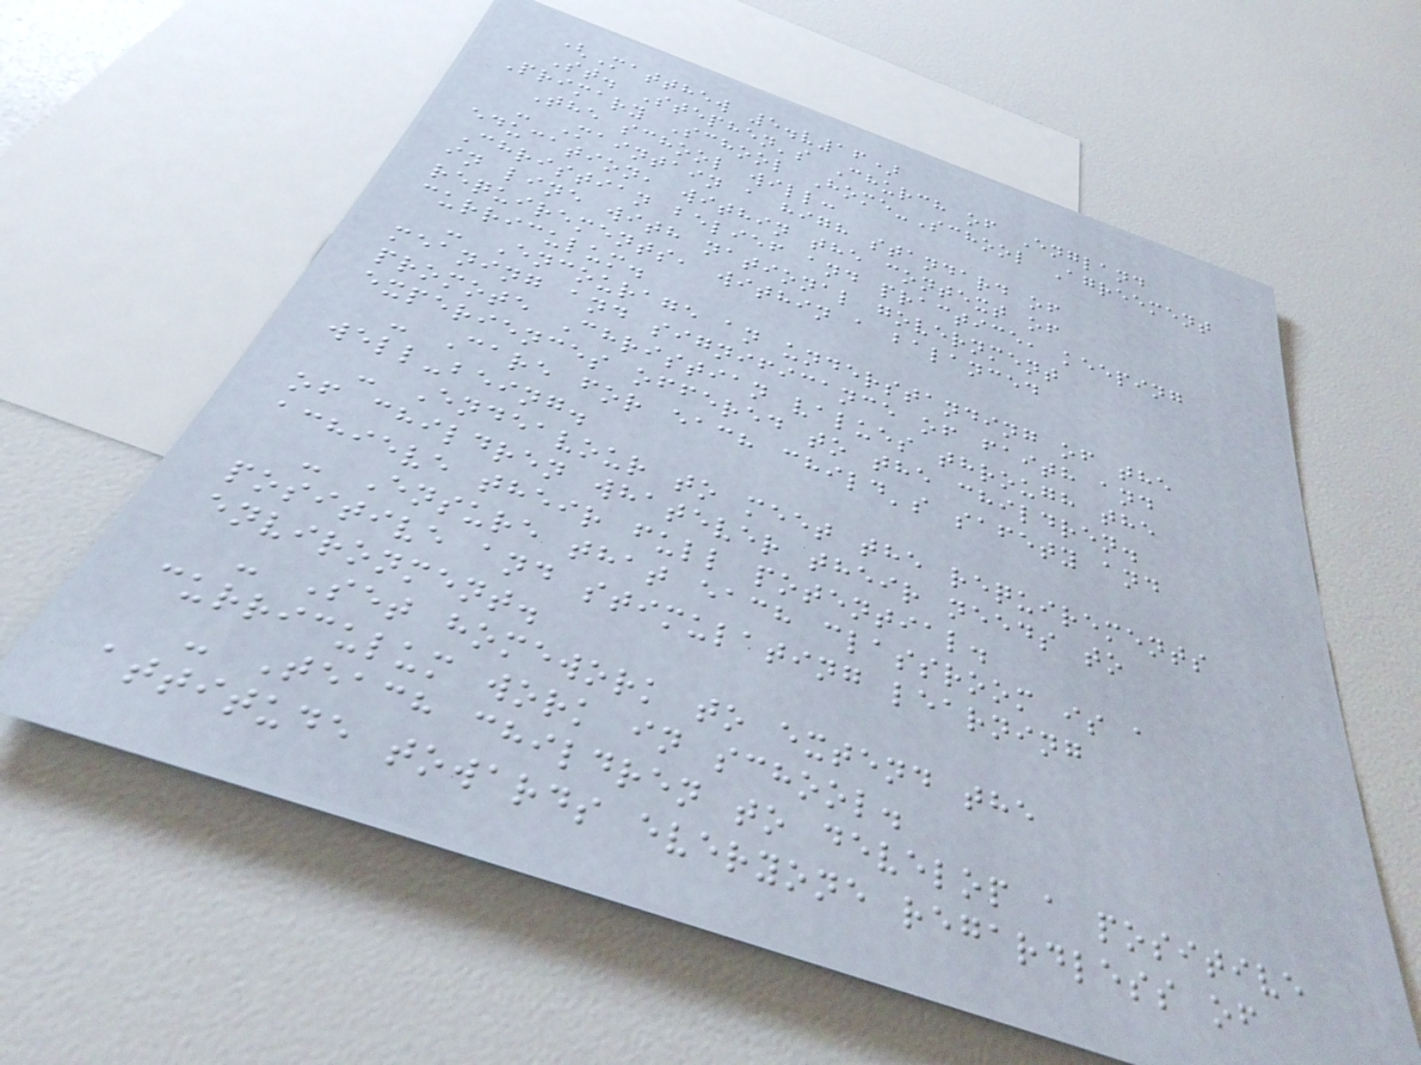(Matthew 5.v16)
St. Stephen's Church of England
Primary School Home-School Agreement
The school will:
- Maintain a high standard of
education, within the context of
Christian belief and practice, keeping
in line with national government
requirements, within a balanced
curriculum.
- Encourage an understanding of the
meaning and significance of faith and
promote Christian values through the
experiences offered to the children.
- Care for each child's safety and
well-being.
- Endeavour to meet the requirements
of children whatever their needs to
achieve their full potential.
- Ensure that each classroom is a
positive and stimulating learning
environment.
- Set homework to extend the
curriculum work in school.
- Teach children to develop a positive
attitude towards everyone regardless of
